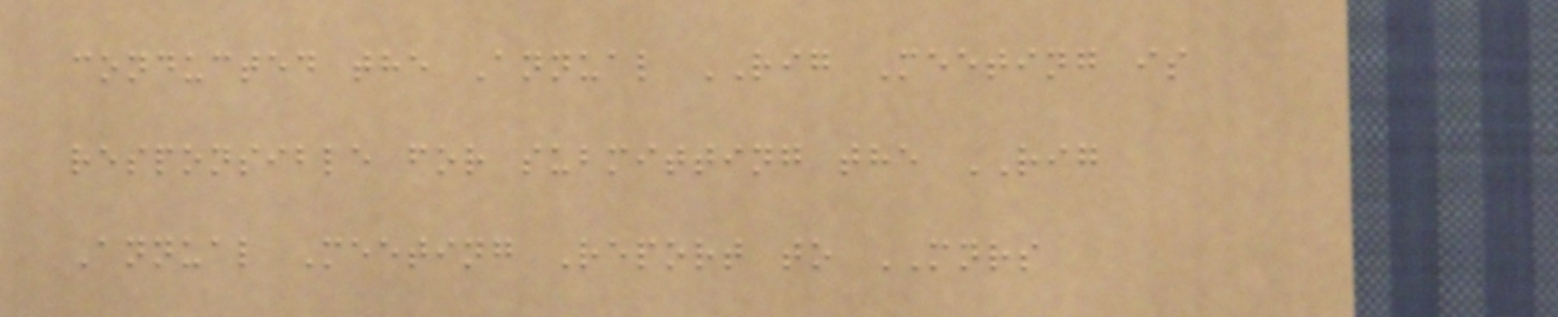conducted the Annual RIG Meeting is
responsible for submitting the RIG
Annual Meeting Report to MNRS
